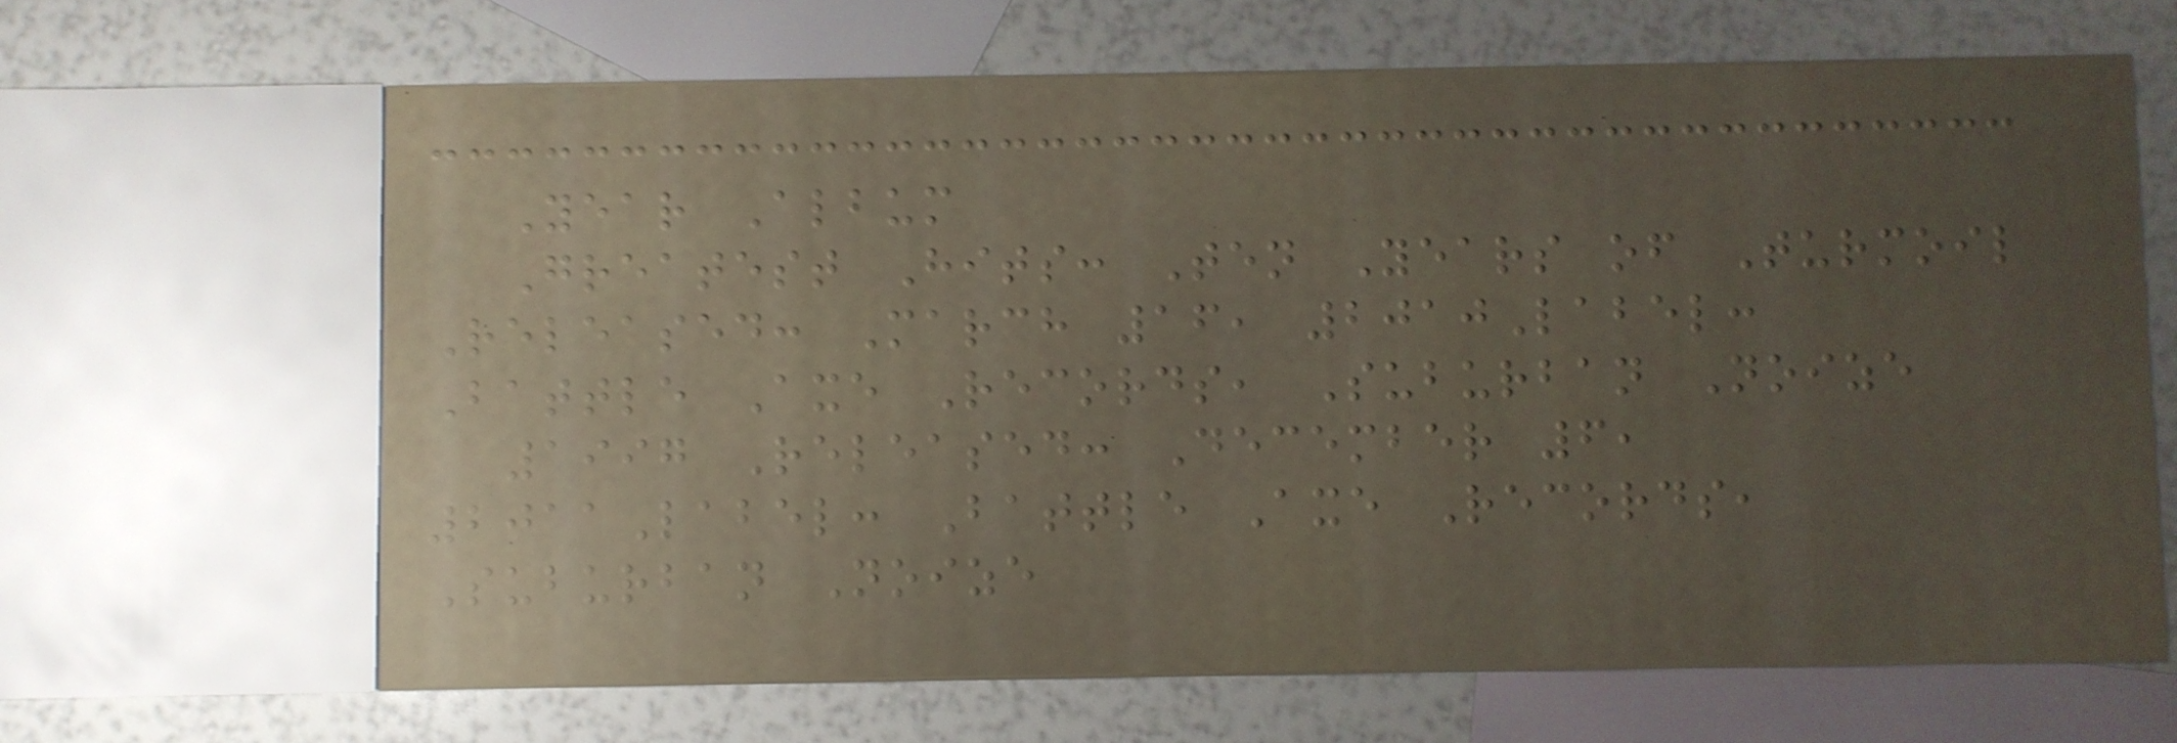Year Album
Greatest Hits: Ten Years of Turmoil
Released: March 16, 2010Label:
Battle Axe Records, Suburban Noize
1997 Released: December 6,
2011Label: Battle Axe Records,
Suburban Noize
